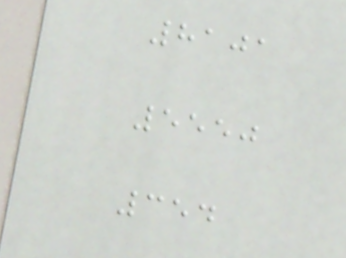8101
5550
354
